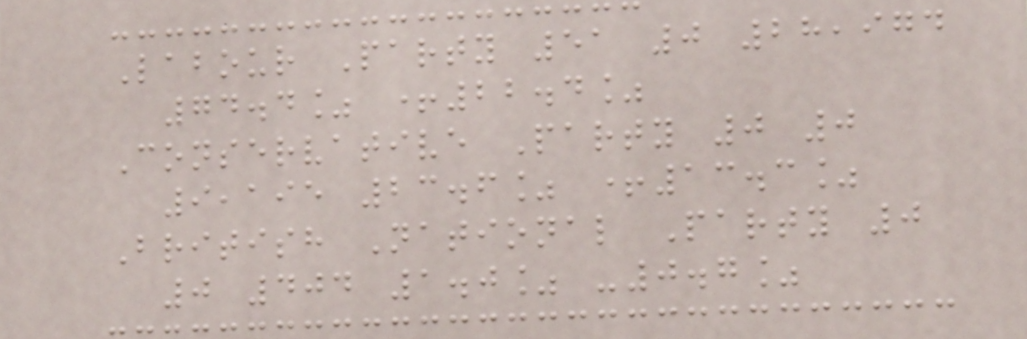Labour Party 51 0 28,974
74.4% +22.4%
Conservative Party 0 0
9,195 23.6% +13.3%
British National Party 0
0 404 1.0% -0.7%
